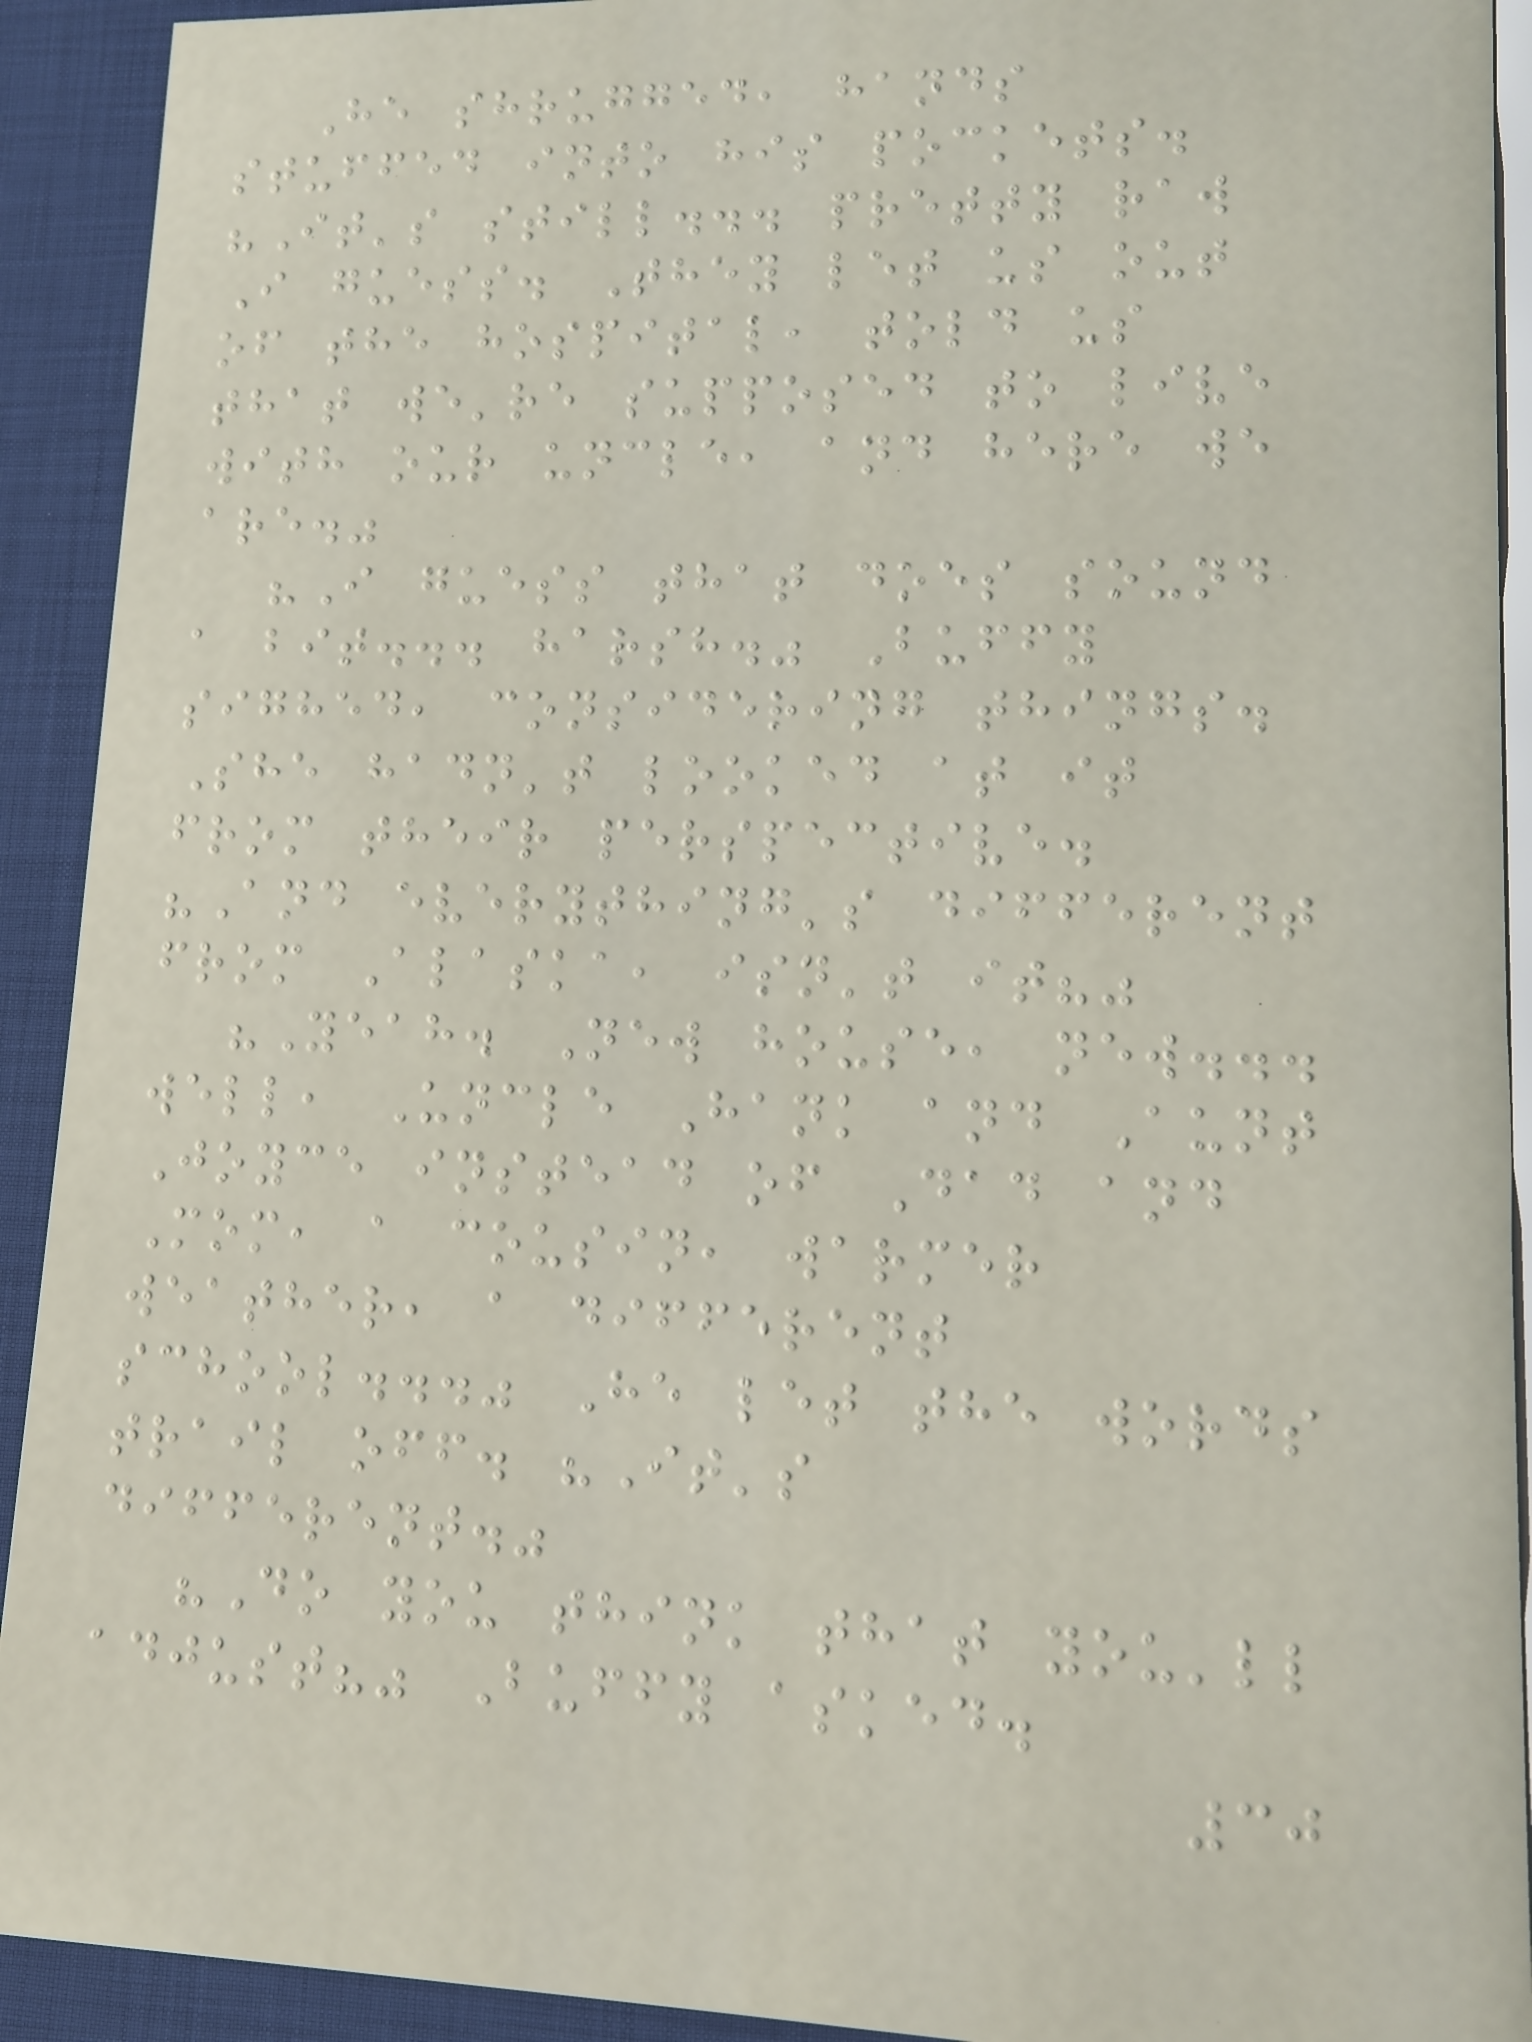He shrugged, hands
stuffed into his pockets.
"It's still... pretty raw
I guess. They let us out
of the hospital, told us
that we're supposed to live
with our uncle, and here we
are."
"I guess that does sound
a bit... harsh." Buffy
sighed, considering things.
She hadn't looked at it
from their perspective.
"And everything's different
from Alaska, isn't it?"
"Yeah. New house, new...
well, Uncle Hank and Aunt
Joyce instead of Dad and
Mom, a cousin, warmer
weather, a different
school..." He let the words
trail off. "It's
different."
"Do you think that you'll
adjust?" Buffy asked.
30
